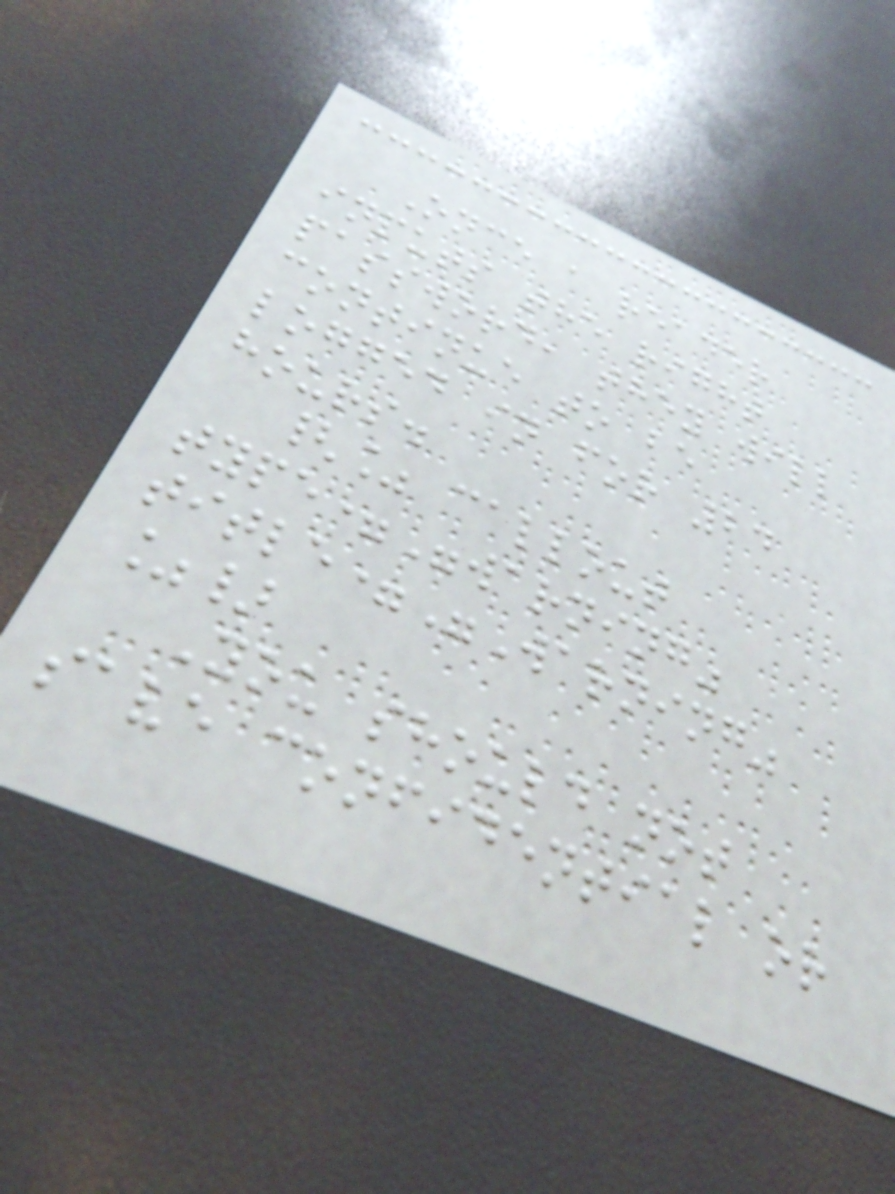Once a reader
inputs the right
password, they will
continue to be
logged in for 24
hours.
{% callout
type="warning"
title="Warning"
%}
You should not
save confidential or
